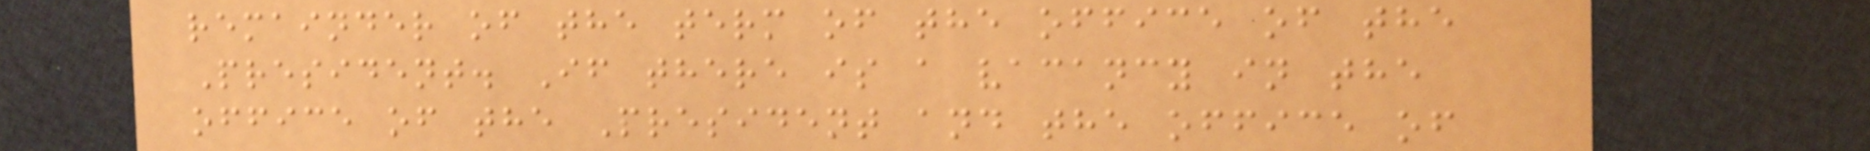remainder of the term of the office of the
President. If there is a vacancy in the
office of the President and the office of
